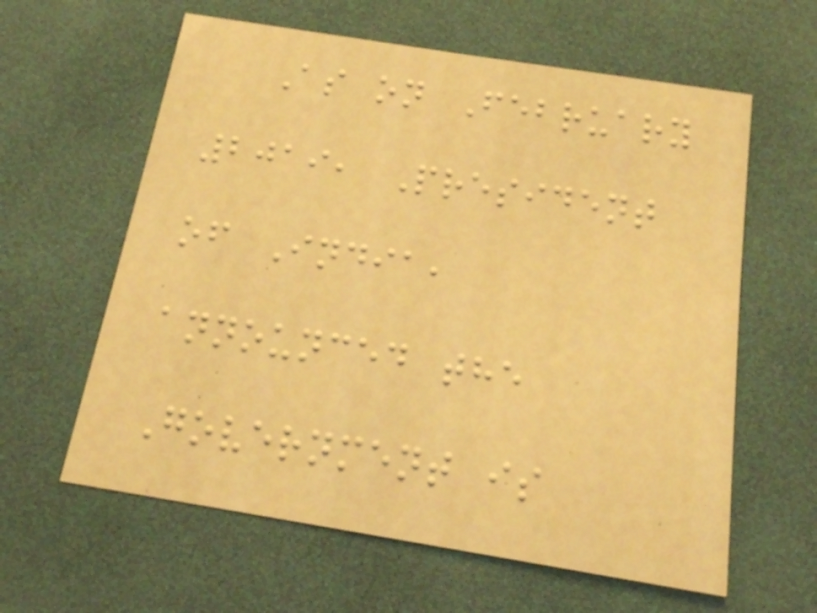As on February
2019, President
of India,
announced the
Government is
